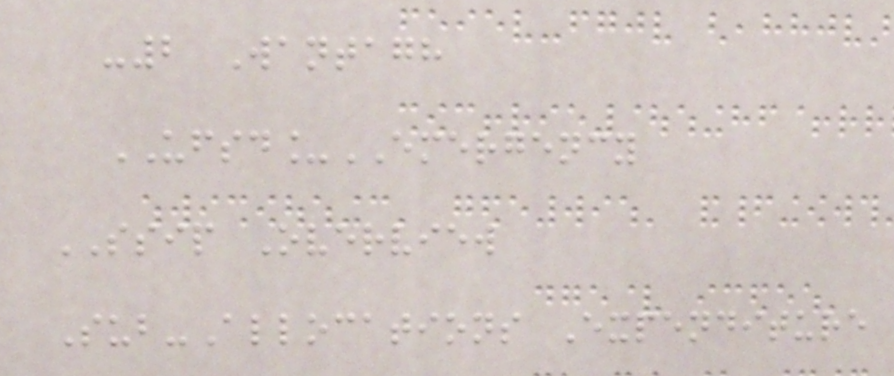-2 Wantagh
UFSD_EMERGENCY
SSIP Overview
Sub-Allocations Expenditure
